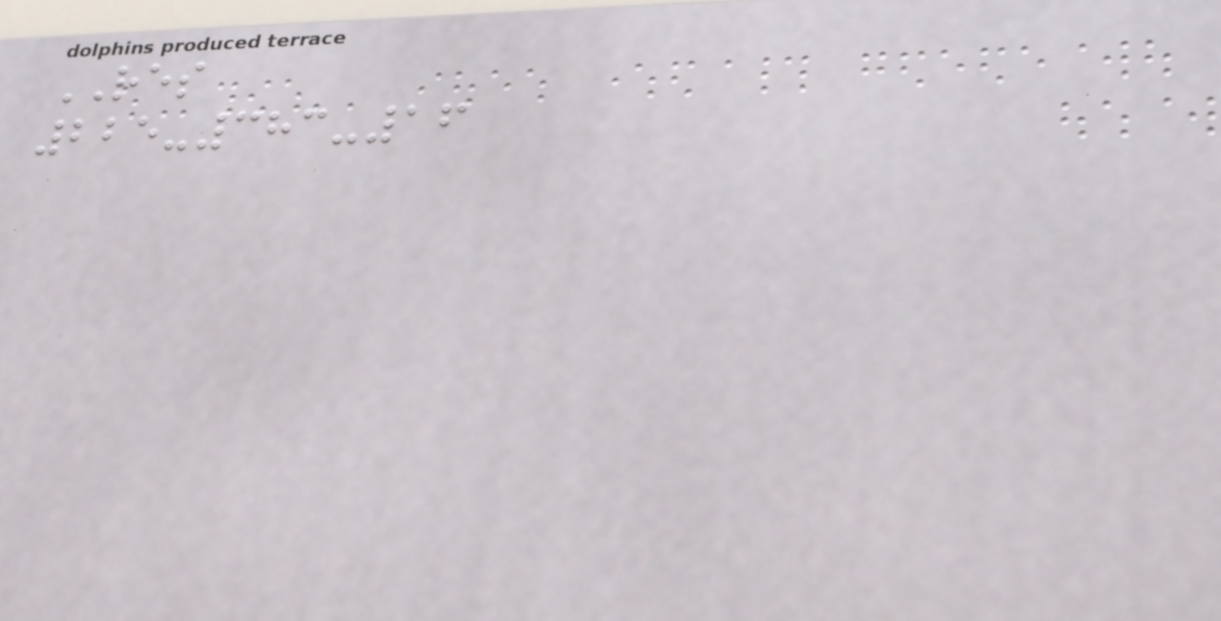RES
225-383-16
